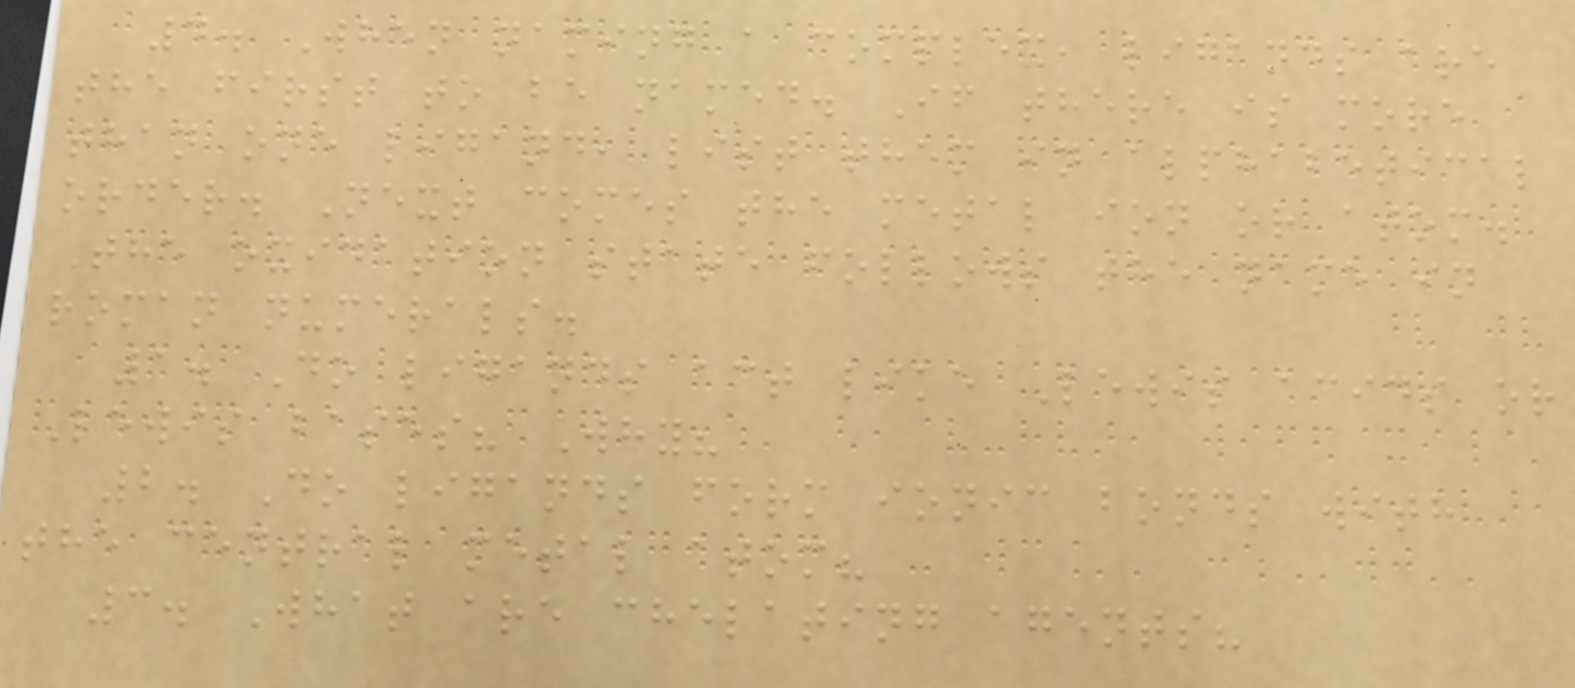4. When naming a complex, ligands are
the first to be named. If there is more
than one ligand, list them in alphabetical
order. Next comes the metal ion or atom.
The oxidation state follows the name in
roman numerals.
1. Do ligands act like Lewis acids or
Lewis bases? Why?
2. Do ligands form ionic bonds with
the central metal atom?
3. What are chelating agents?
